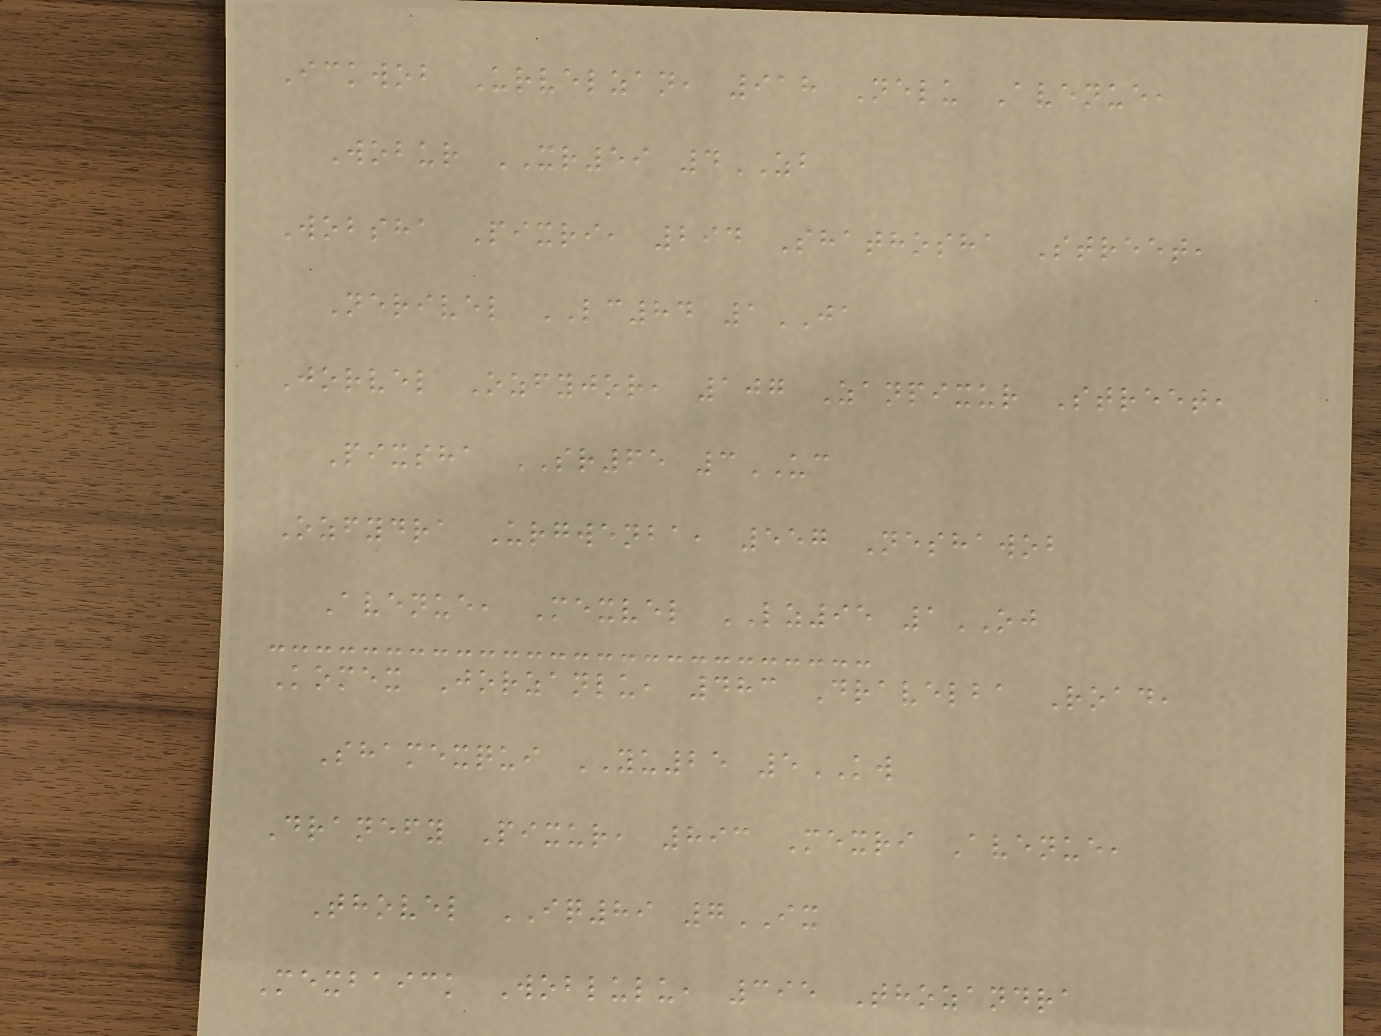Ickwob Urvelzan, 918 Nelu Avenue,
Wobur XR59 4ZB
Wobsha Pixri, 294 Shathosha Street,
Nerivel LC84 1JA
Jorvel Ozfyjor, 107 Zanpixur Street,
Pixsha SR65 3UC
Ozfydra Urgwenba, 557 Neshawob
Avenue, Mexvel LZ95 1OJ
Komex Jorzanlu, 483 Dravelba Road,
Shamexqui YU25 5KW
Dranefy Pixur, 893 Mexri Avenue,
Thovel IQ89 7IX
Mexbaick Woblulu, 395 Thozandra
